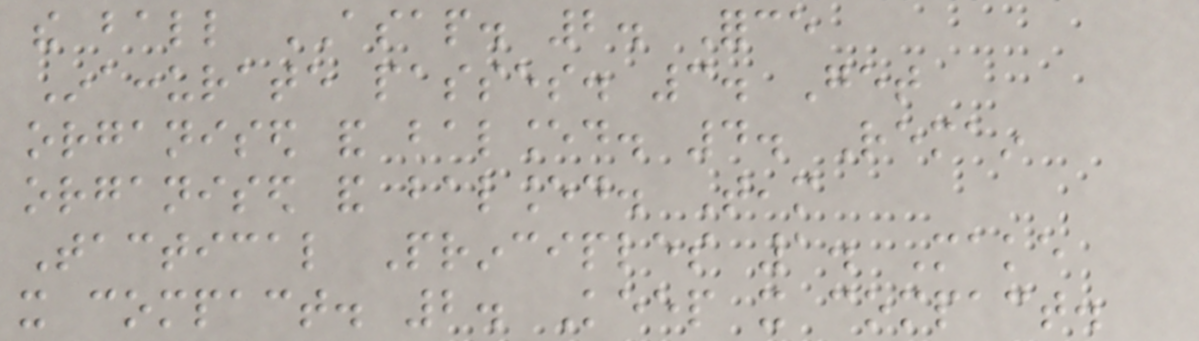the ball ASAP. 2. Force
Inaccurate passes. 3. Get
organised and balanced. 4. Remain
organised and balanced. Team
Tactical Principles 1. Make
it compact. 2. Keep it compact.
